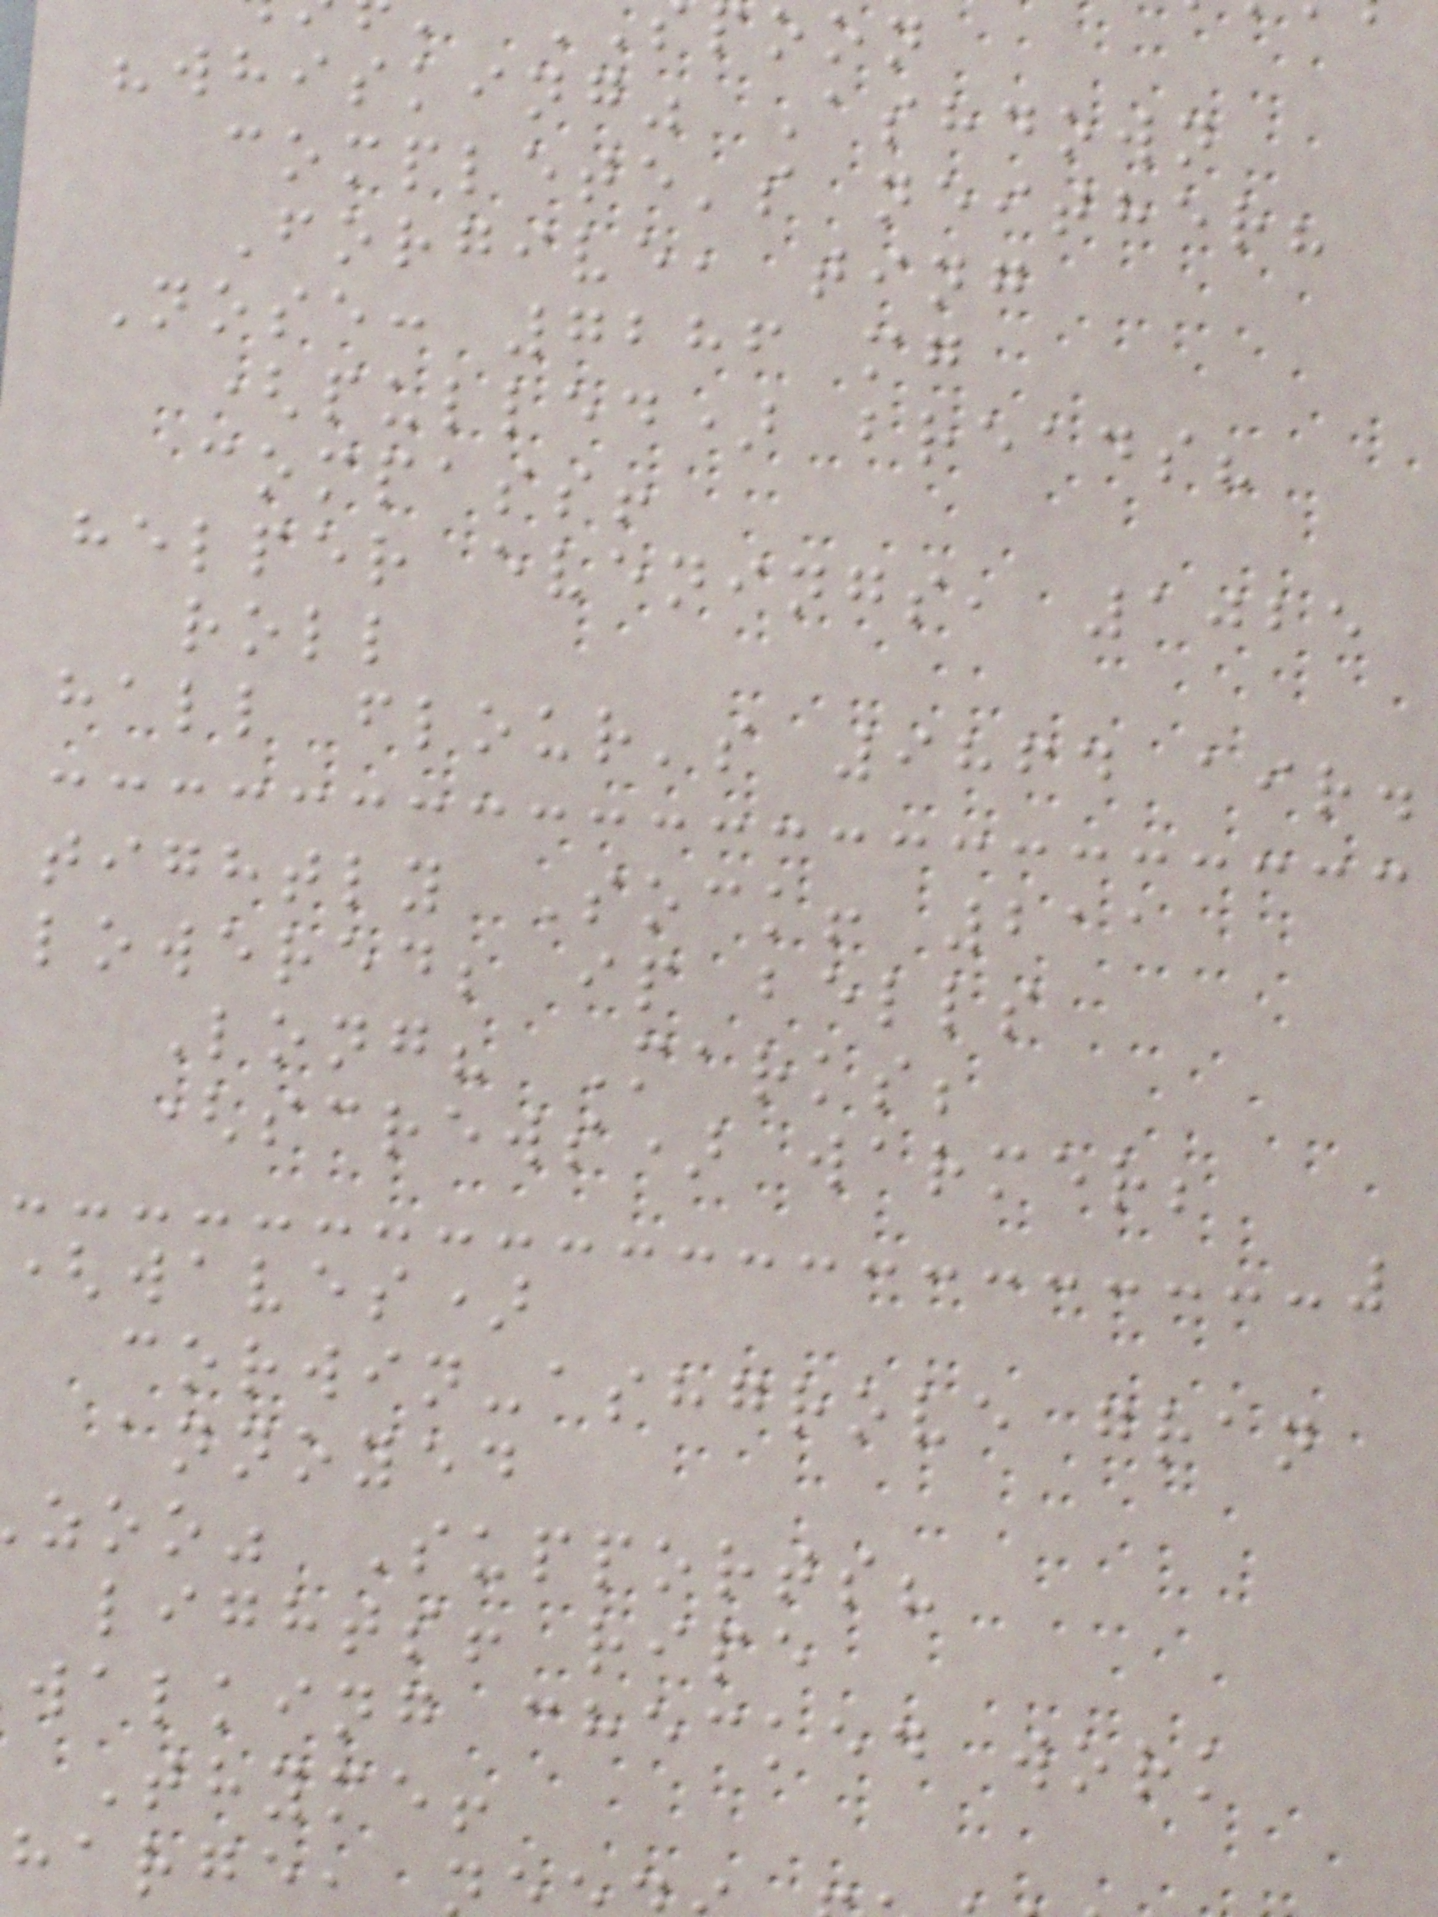poon
"whisking" Ashdown
complete's neither?
Forgive, ting
Nose: 7286 mg
(pulled) breads?
compass!
helper evenings, 1025
roll
hall flour's 9864 air.
tightly Sock! 211
lowered; ip bells
Long? Marks;
(screws) warmer;
(waves)
corwin-ashgrove gran
annoyed
zoo" Supports?
lights! ripe
walking checked work
Thyme!
harge,
